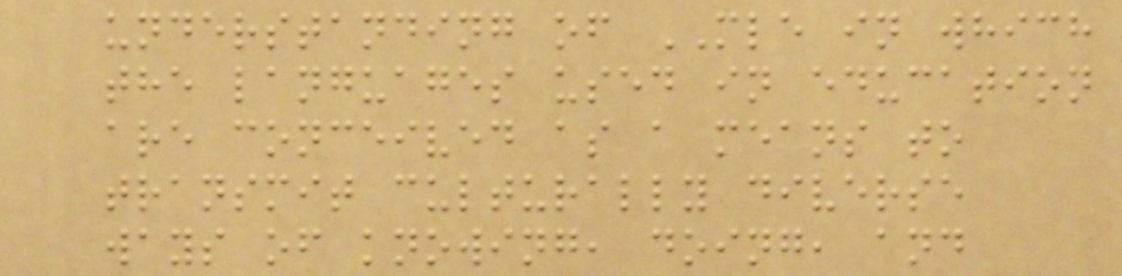understanding of MLE in which
the languages used in education
are conceived as a means to
transmit culturally diverse
ways of knowing, doing, and
